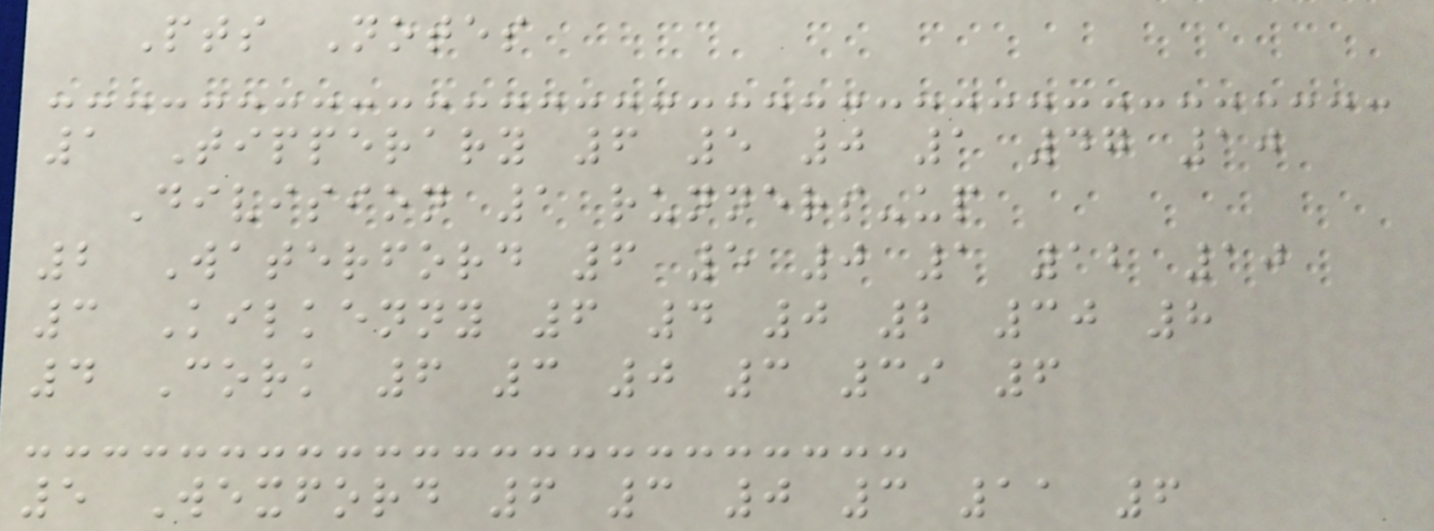Pts Notes
1 Tipperary 6 5 0 1 47 10
Division 1 runners-up
2 Waterford 6 5 0 1 12 10
3 Kilkenny 6 4 0 2 30 8
4 Cork 6 3 0 3 39 6
5 Wexford 6 3 0 3 11 6
